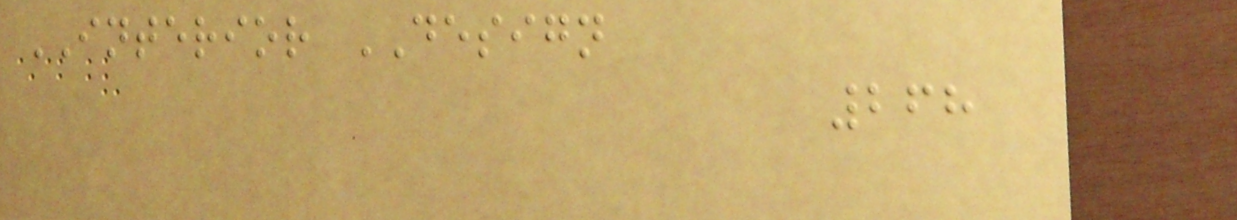INTERIOR DESIGN
268
